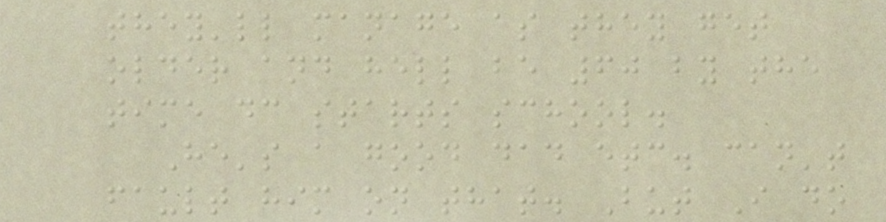they'll manage as they get
older and hell be 60 by the
time dc starts school.
He's a good dad etc. can't
fault him on that. But I do
